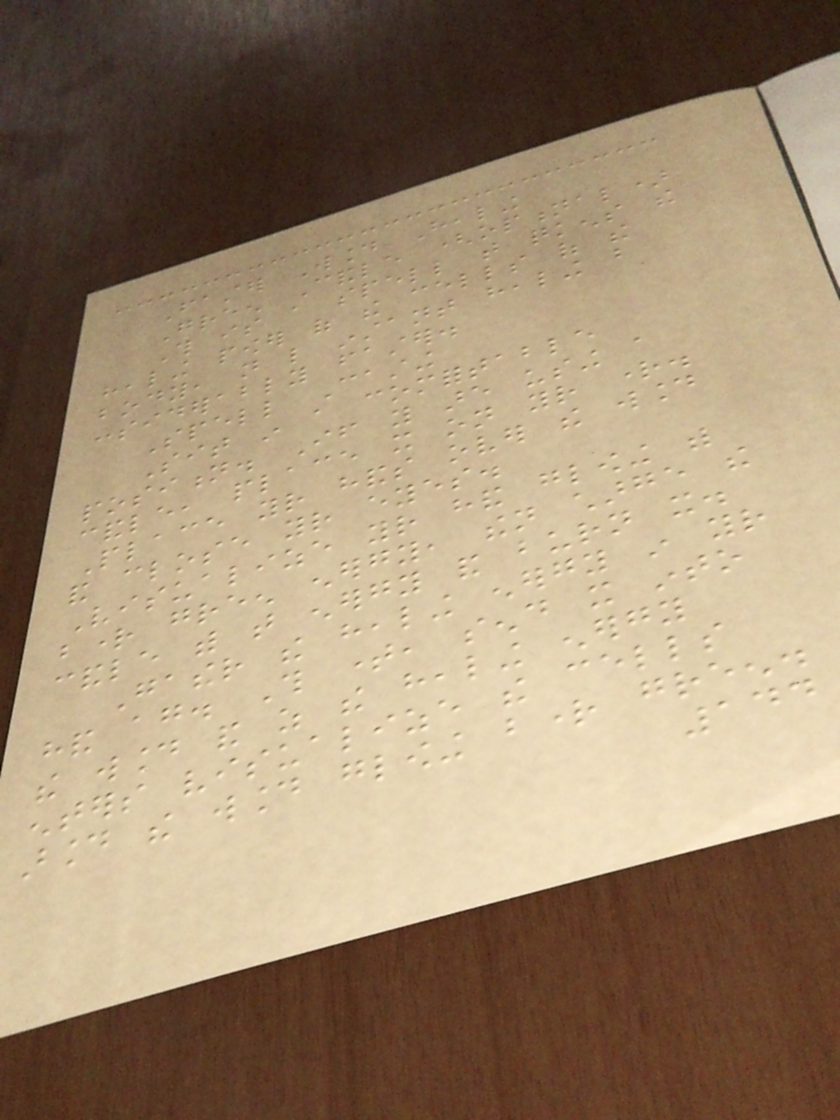Faster Wound Healing
Green Candle (optional)
This is a spell that quickens the
healing power of the cells of the
body, not like instant healing but
considerably faster.
Spell Casting
Sit in a comfortable
position. If you are using a
candle, place it on your right.
Place your hands over the wound
and close your eyes.
Visualize your hand glowing with
bright green energy, then charge the
candle with that energy and burn it.
Gather the healing energy in your
hand again. This time, send it into
the wound and as the healing energy
enters visualize the cells
around the wound glowing bright green.
144
